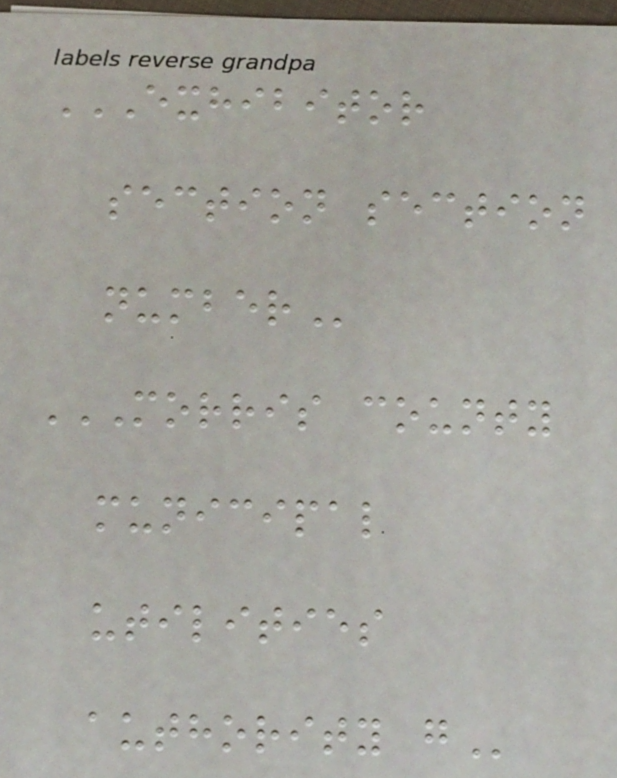EXHIBITOR
SECTION SECTION
NUMBER
MORRIS COUNTY
MUNICIPAL
UTILITIES
AUTHORITY G
